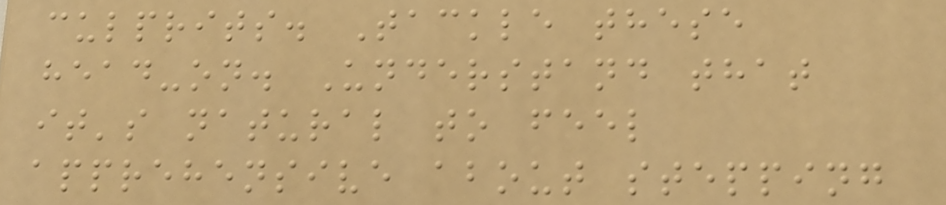culprits. Tackle these
head-on. Understand that
it's natural to feel
apprehensive about stepping
